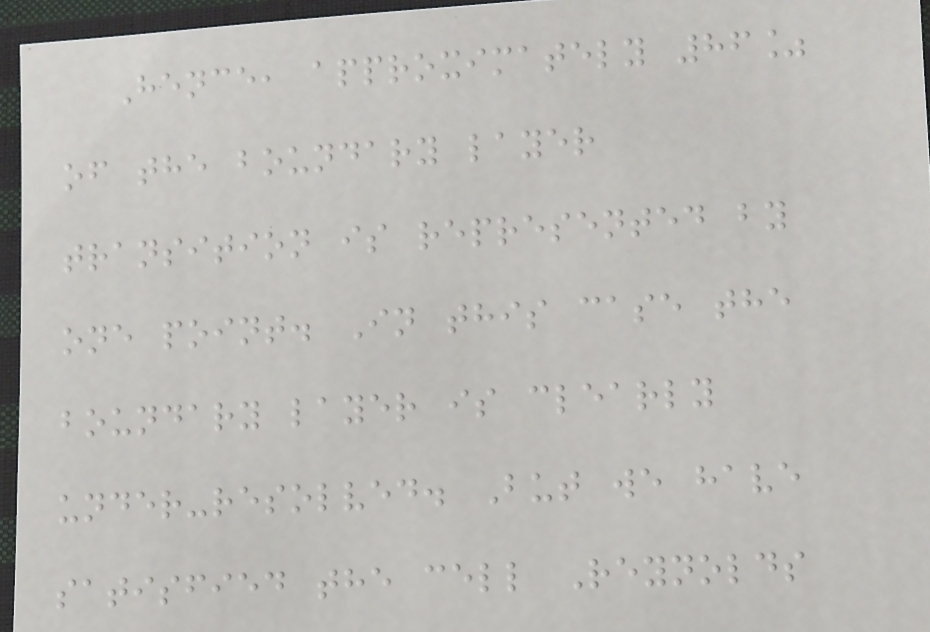Hence, approximately 86%
of the boundary layer
transition is represented by
one point. In this case the
boundary layer is clearly
under-resolved. But we have
satisfied the cell Reynolds
